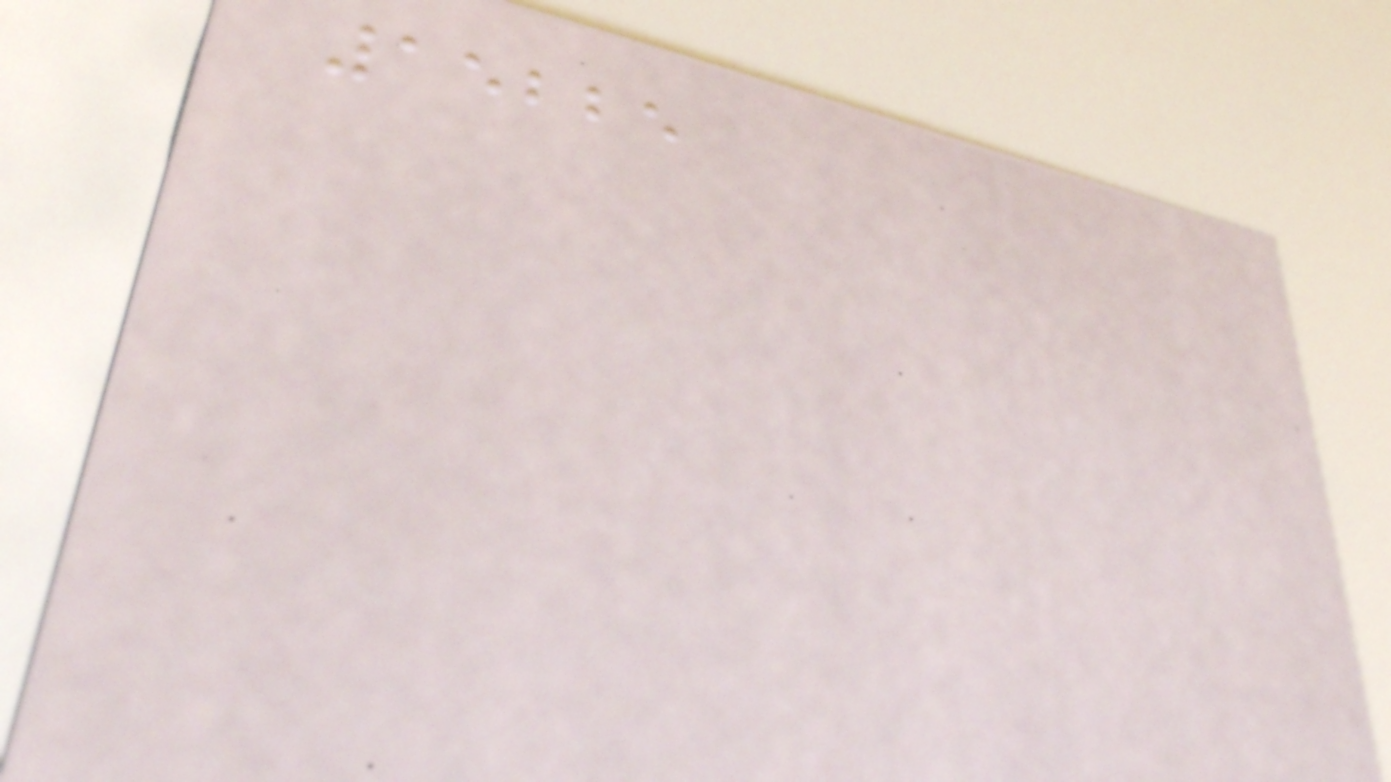15225
